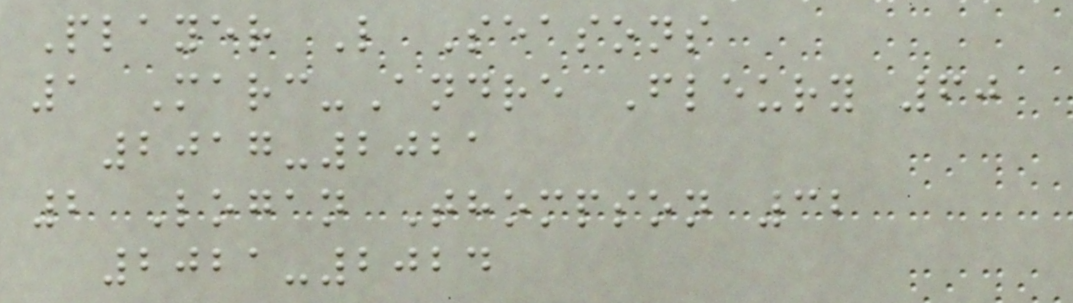Player L Seasons
1 Marc-Andre Fleury 60
2017-2021
2 Logan Thompson 32
2021-2024
